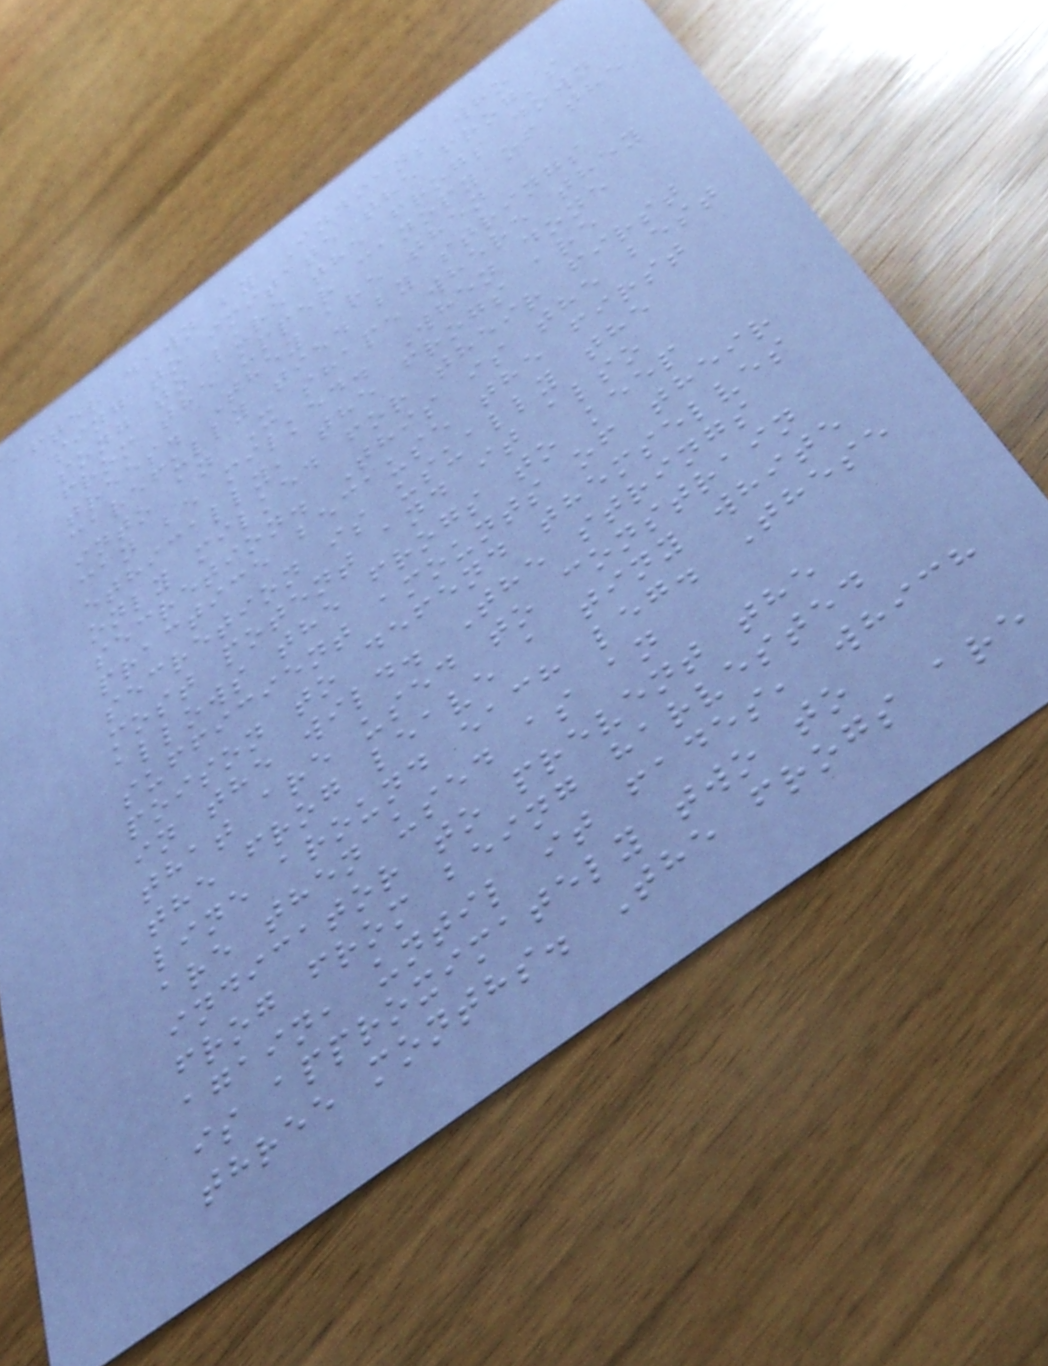after dawn by Indians who
sing to imitate the frog's
song to lure the frogs down
from the upper canopy of the
trees. They are then
carefully tied by strings
into an X shape where they
can be milked. When done
ethically, the frogs are
only milked for their first
secretion. This is the best
practice because the first
secretion is usually the
most potent and it also
allows the frogs to keep
sufficient amounts of their
poison to defend themselves
in the wild. The strings
that are used to constrain
the frog leave a tiny white
line around each leg. These
are then used as an
indicator to prevent the
frog from being harvested
again, until it fades, which
is approximately two to
three months. The frogs are
